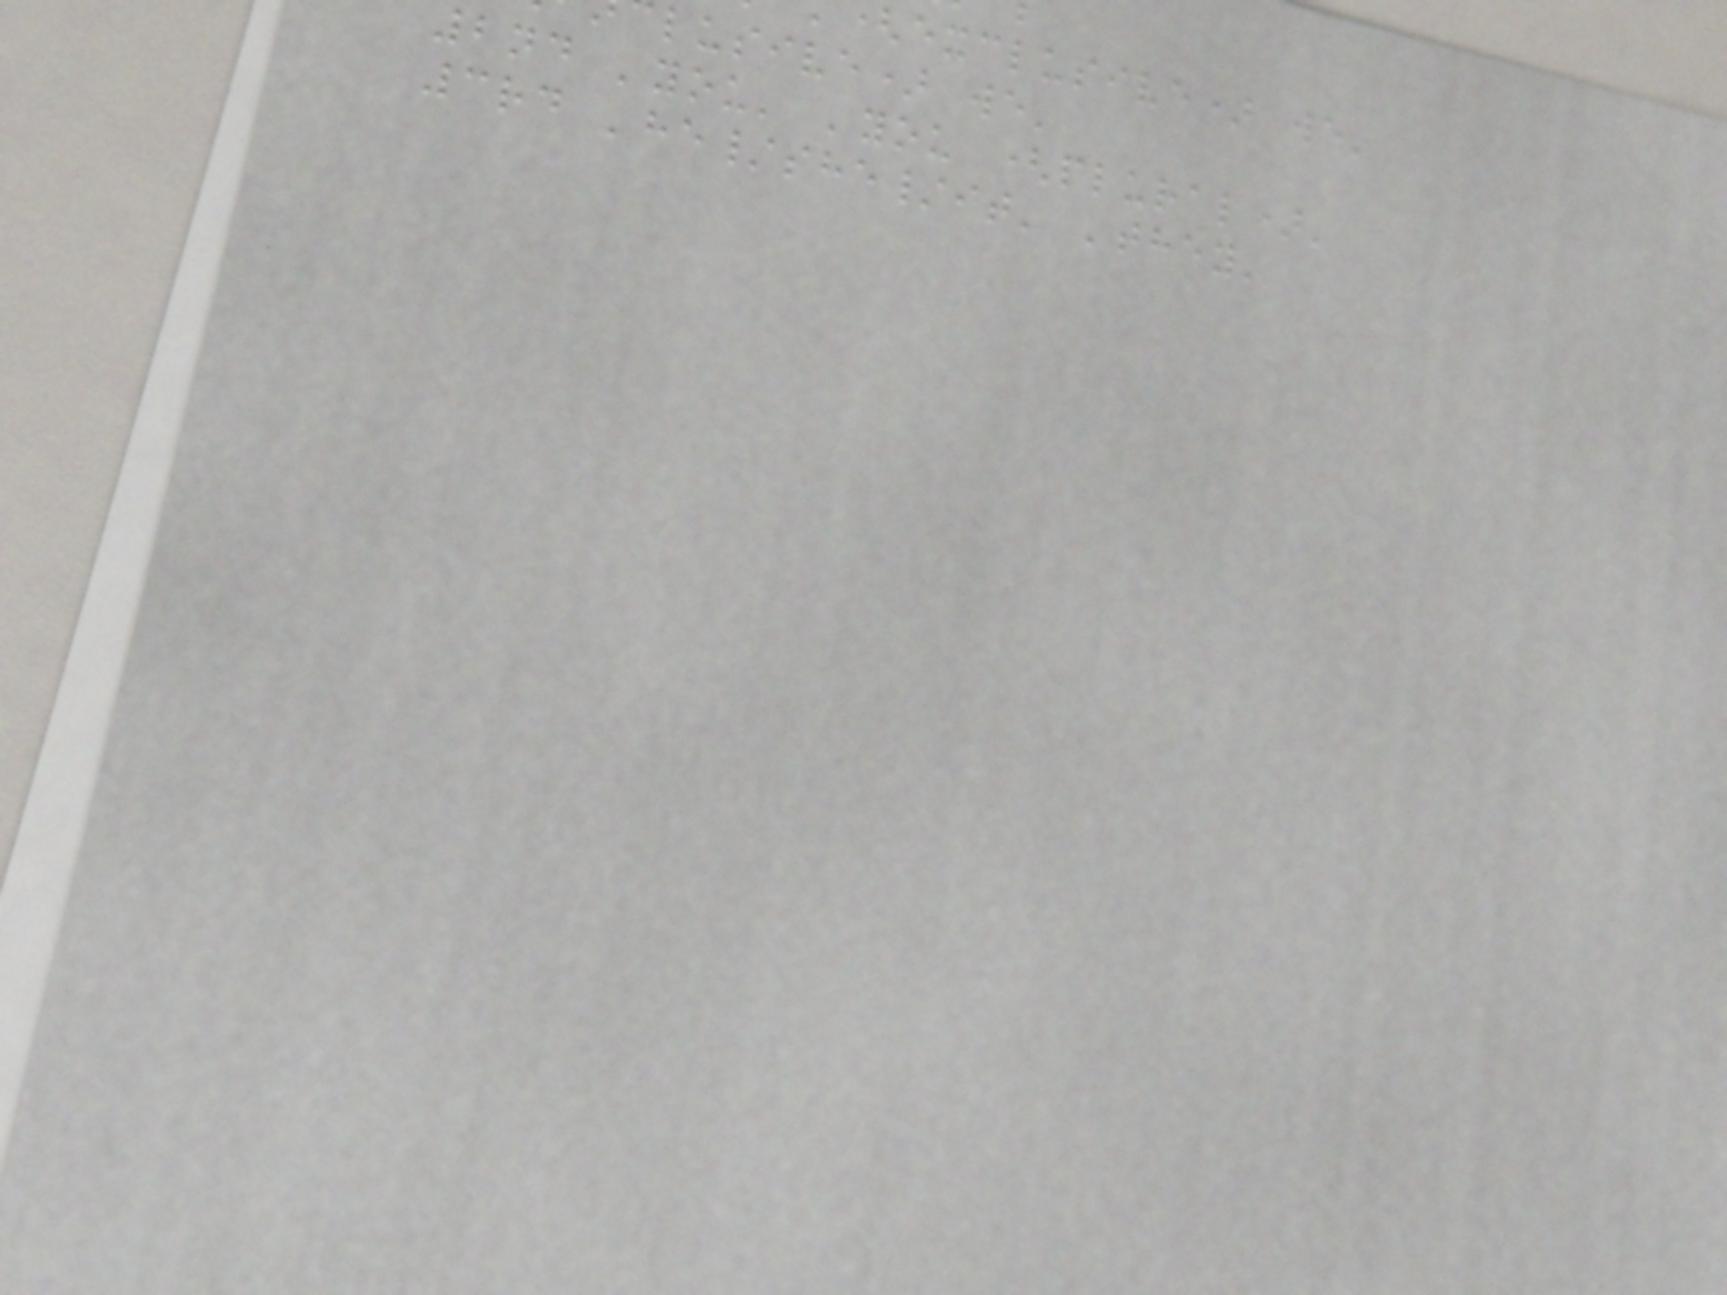exclusive) we'
lusive) we'
2nd 'you' 'you (plural)'
3rd 'he/she/it' 'they'
